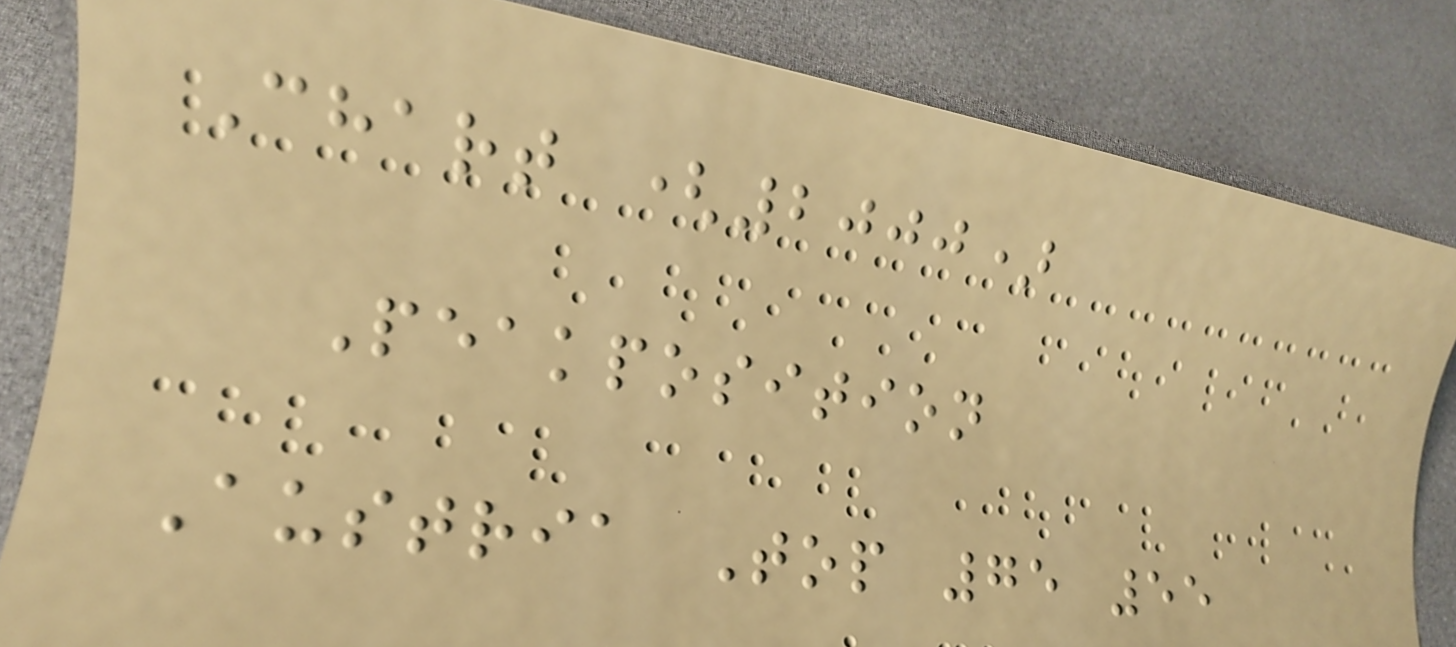Chart (2000)
Peakposition
Austria Top 75 55
